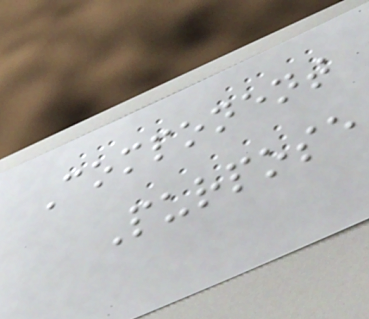Component
Purpose
